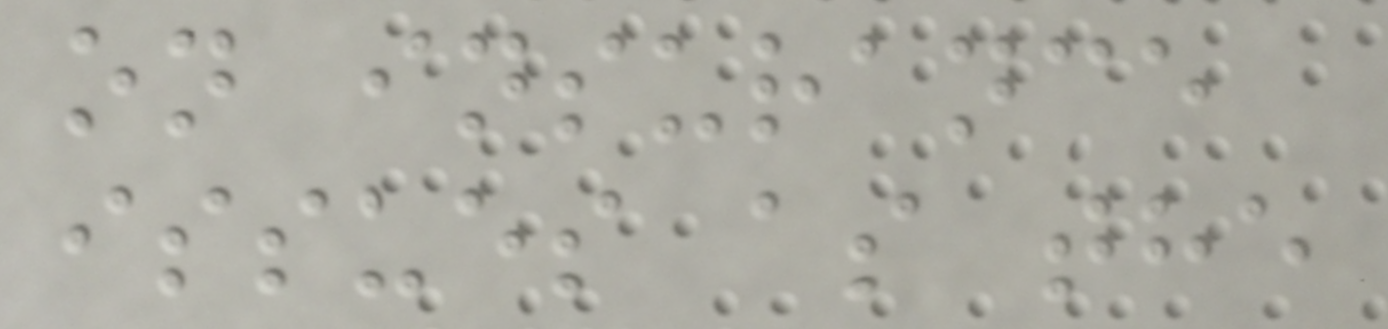on insurance
issues as the
